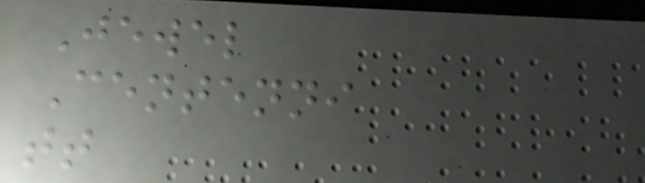Jewel
Centenni
tt
